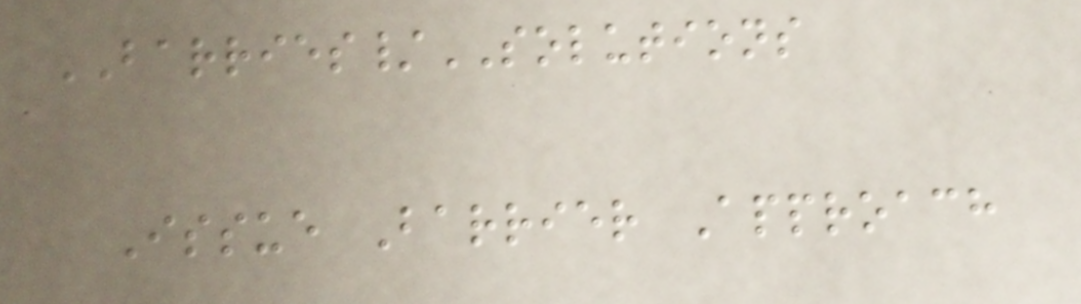BARRIES/SOLUTIONS
Issue Barrier Approach
